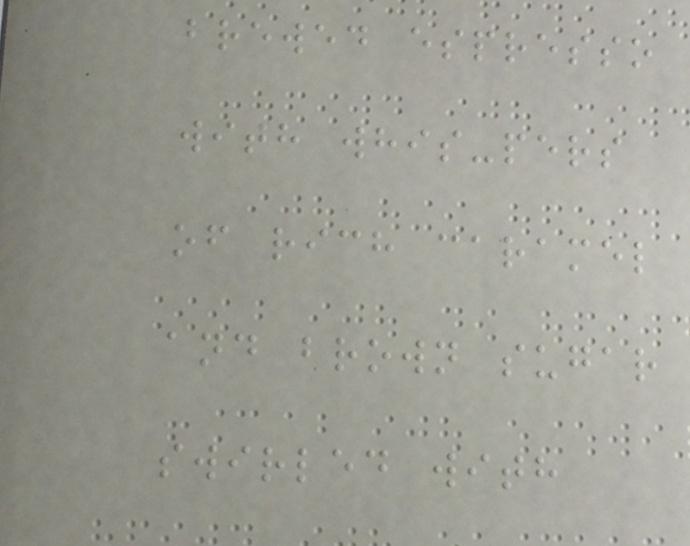brewed espresso
with whis-pers
of rich caramel
and brown sugar
swirled with
